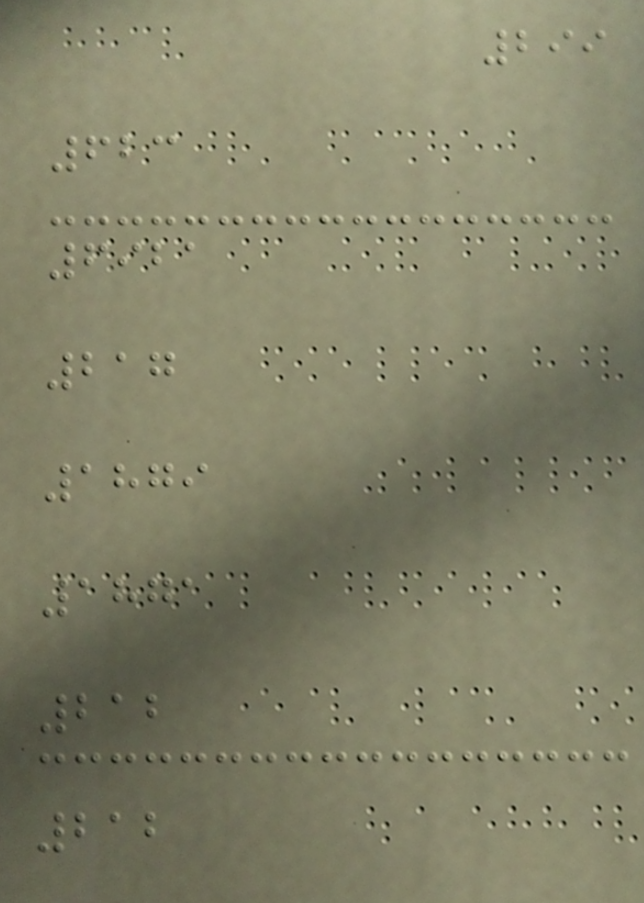299
623
6921
217
1879
1871
212
212
